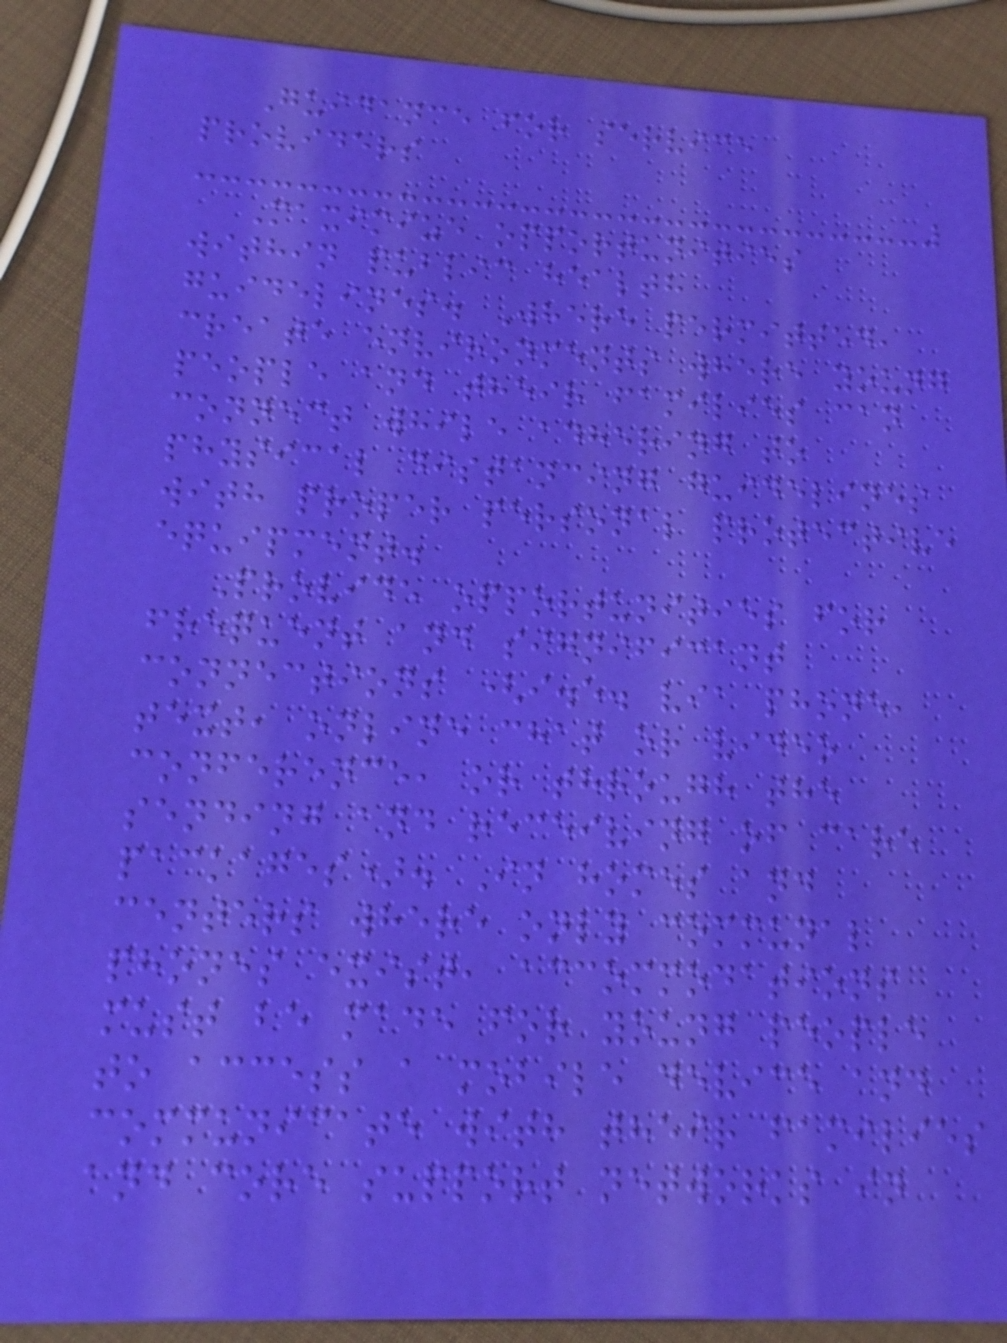Guidance for service
providers
Maximize opportunities
within public health
guidelines. Where permitted,
create environments where young
people and their families can
connect while adhering to
physical distancing guidelines
with proper personal protective
equipment.
Provide opportunities for
frequent and significant
connections (i.e. via phone,
text, online chat or video
conference, or through the
sending and receiving of care
packages). In homes and
centers where only communal
phones exist, accommodations
must be made for young people
to access a mobile device and
communicate with their families
and core support networks in
